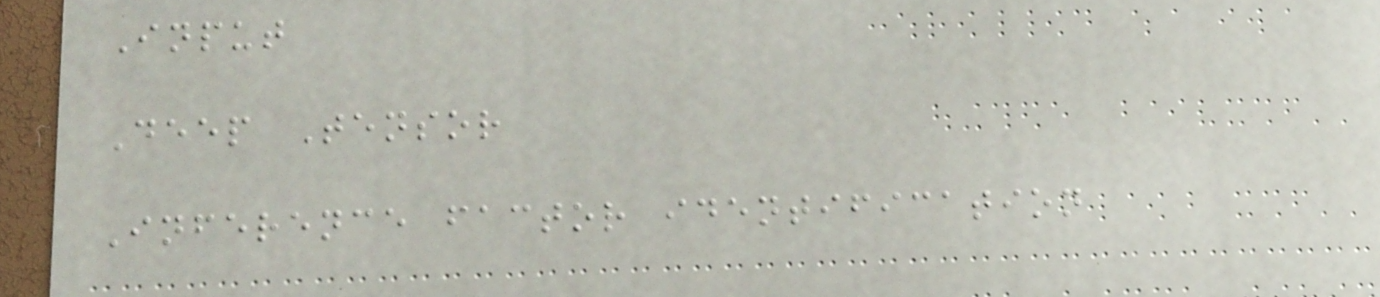Input
Deep Tensor
Inference factor identification
